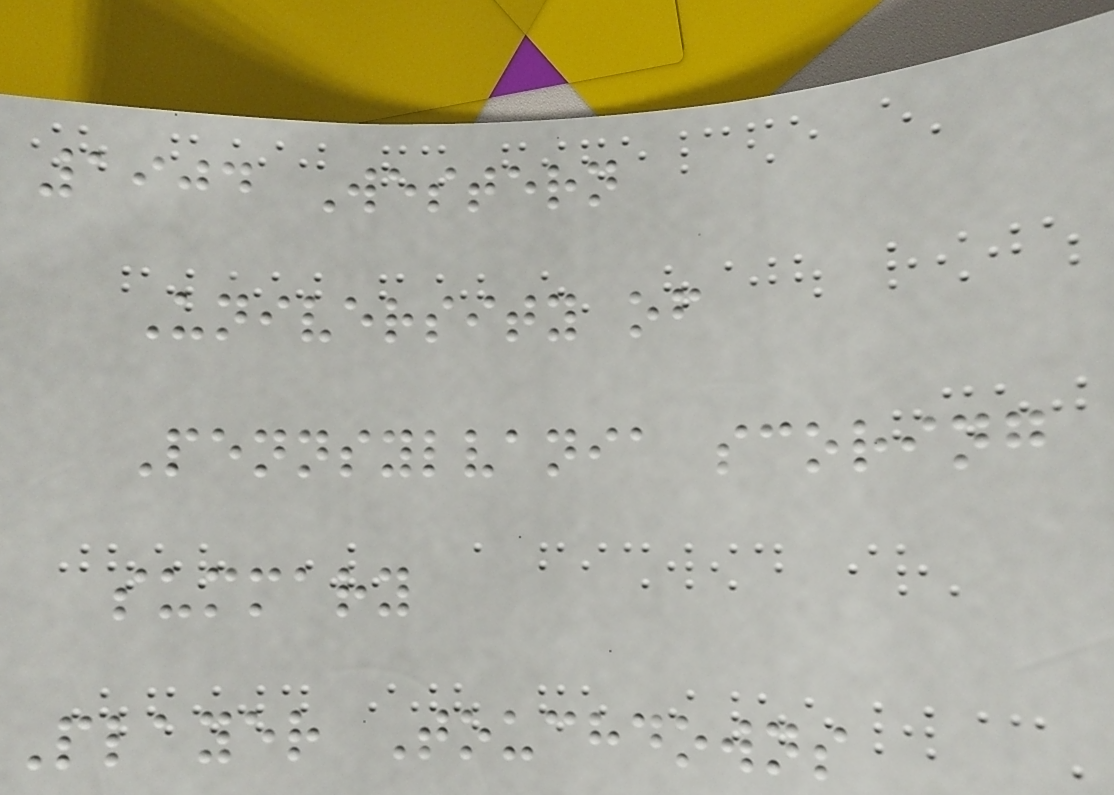1904 Western
University of
Pennsylvania scoring
summary
Player Touchdowns
